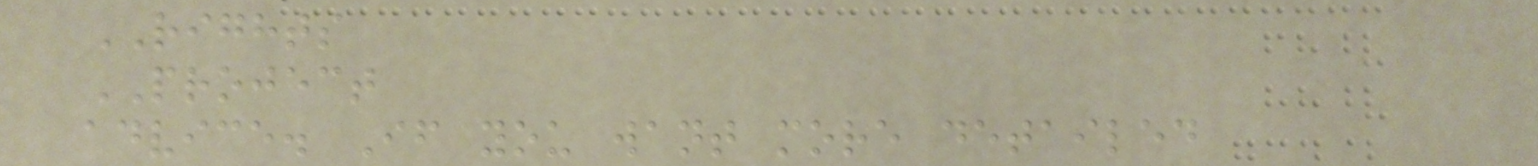RIGHTS
PROJECT
advice. If you want more detailed
